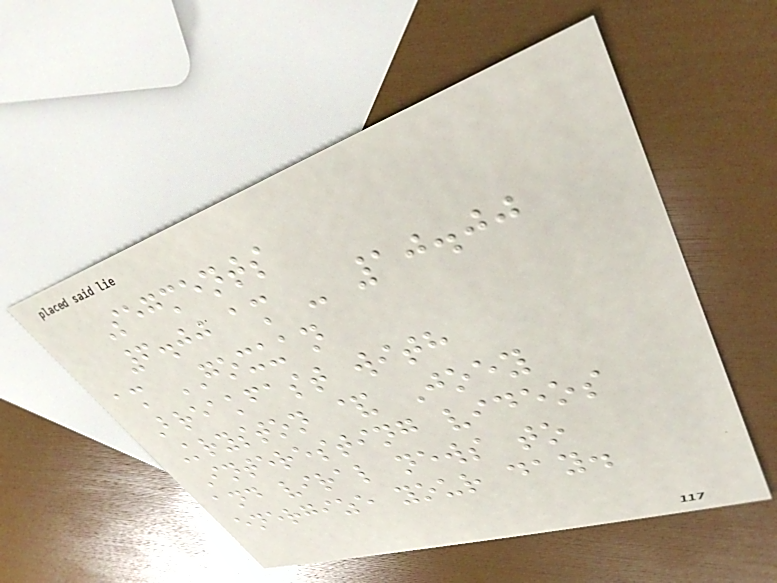Segments
6.00 am - 10.00
am GOXUAN
Breakfast with
Kryston & Joey
Interesting videos
and viral news to
energize your day.
